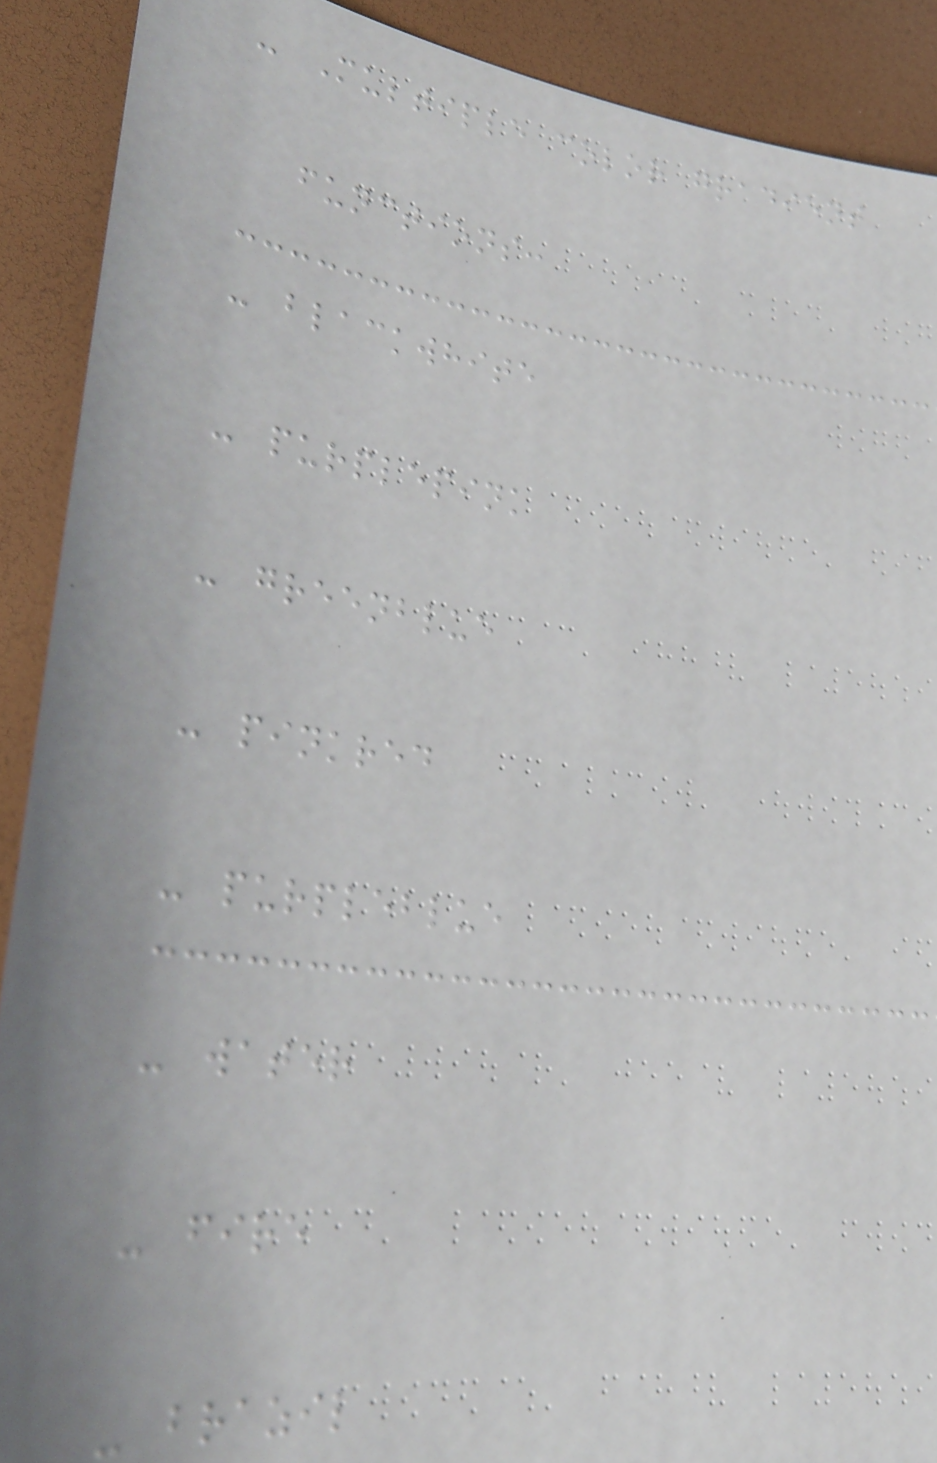- Multiple color gradient
functions:
- blackwhite
- purplepink
- greenblue
- pinkred
- purpleblue
- water
- fire
- brazil
